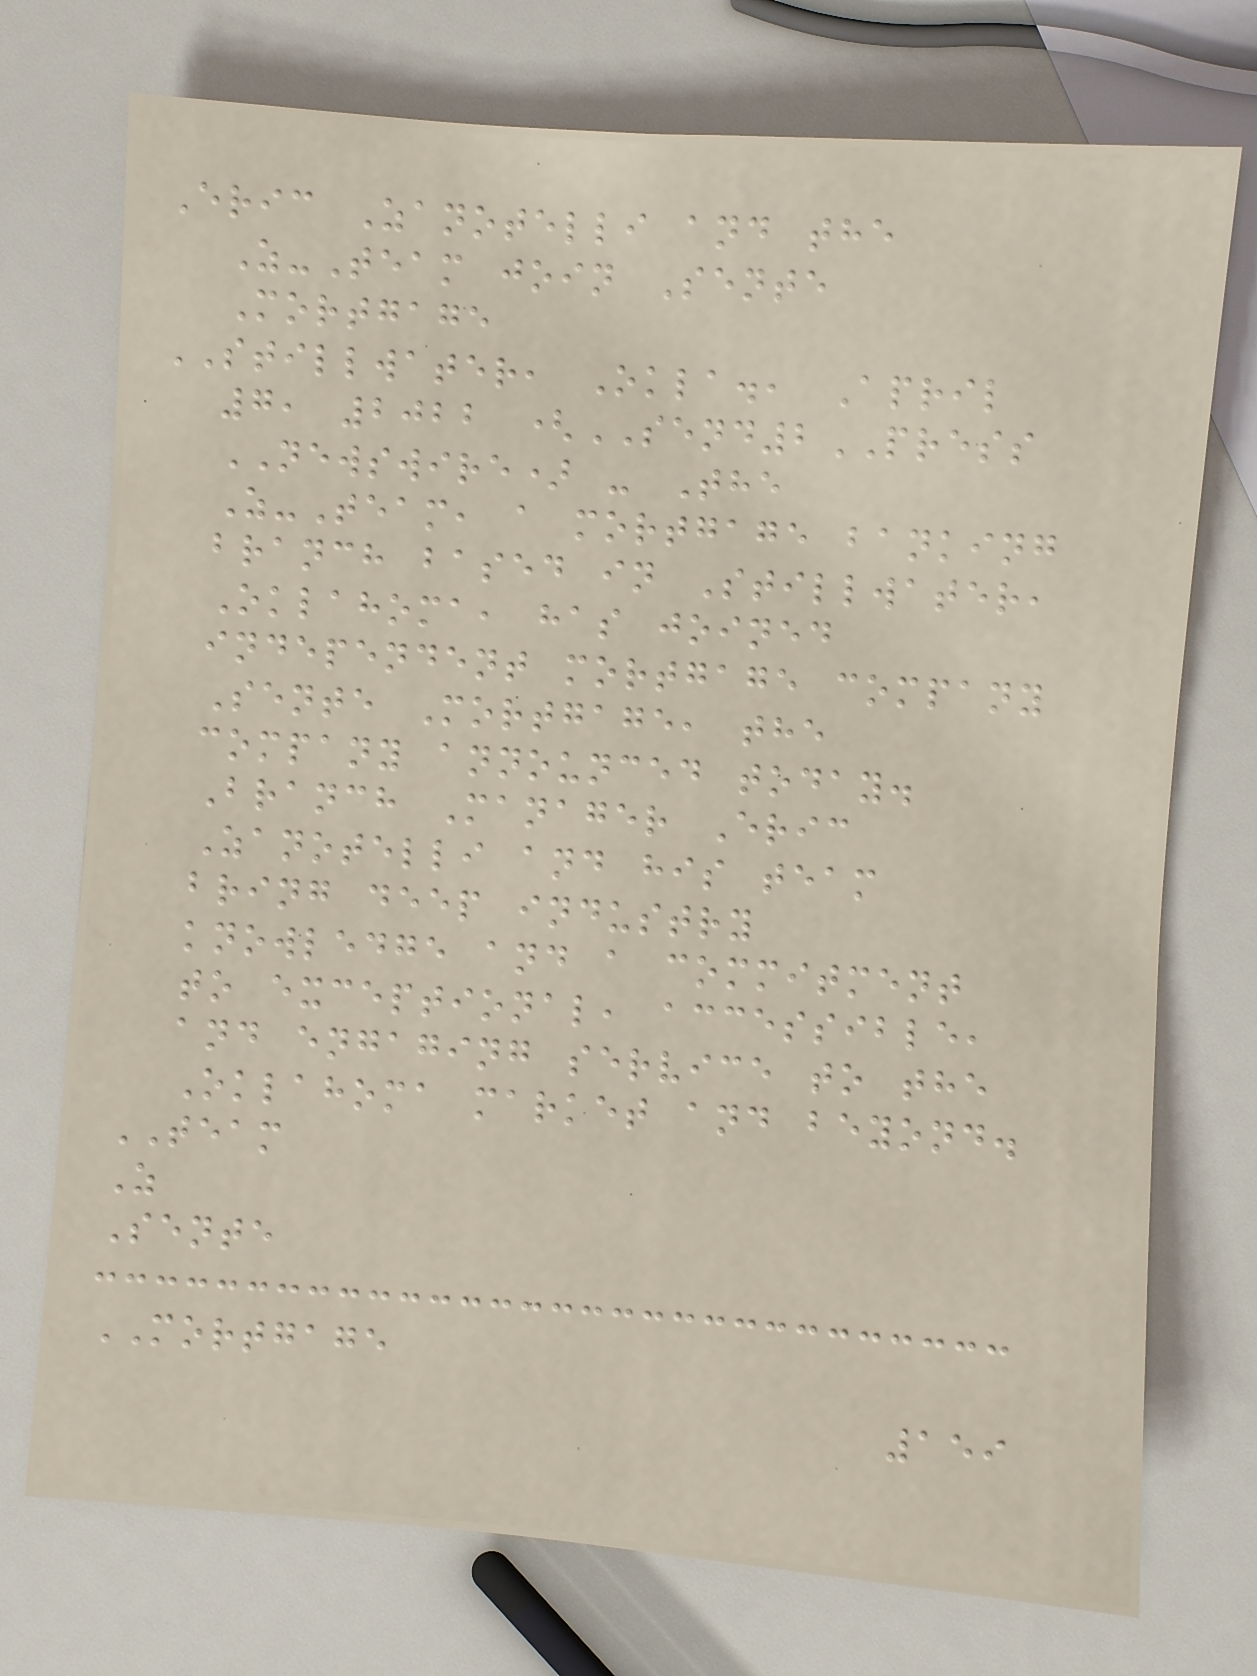Eric Zanotelli and the
Z-Team join Sente
Mortgage
STILLWATER, Okla., April
7, 2022 (SEND2PRESS
NEWSWIRE) - The
Z-Team, a mortgage banking
branch based in Stillwater,
Oklahoma, has joined
independent mortgage company
Sente Mortgage, the
company announced today.
Branch Manager Eric
Zanotelli and his team
bring deep industry
knowledge and a commitment
to exceptional, accessible,
and engaging service to the
Oklahoma market and beyond.
TEAM
Z
Sente
MORTGAGE
159
